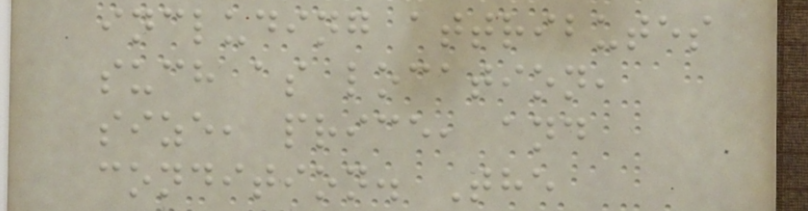including attributes
such as location,
size, price, and
condition. The
